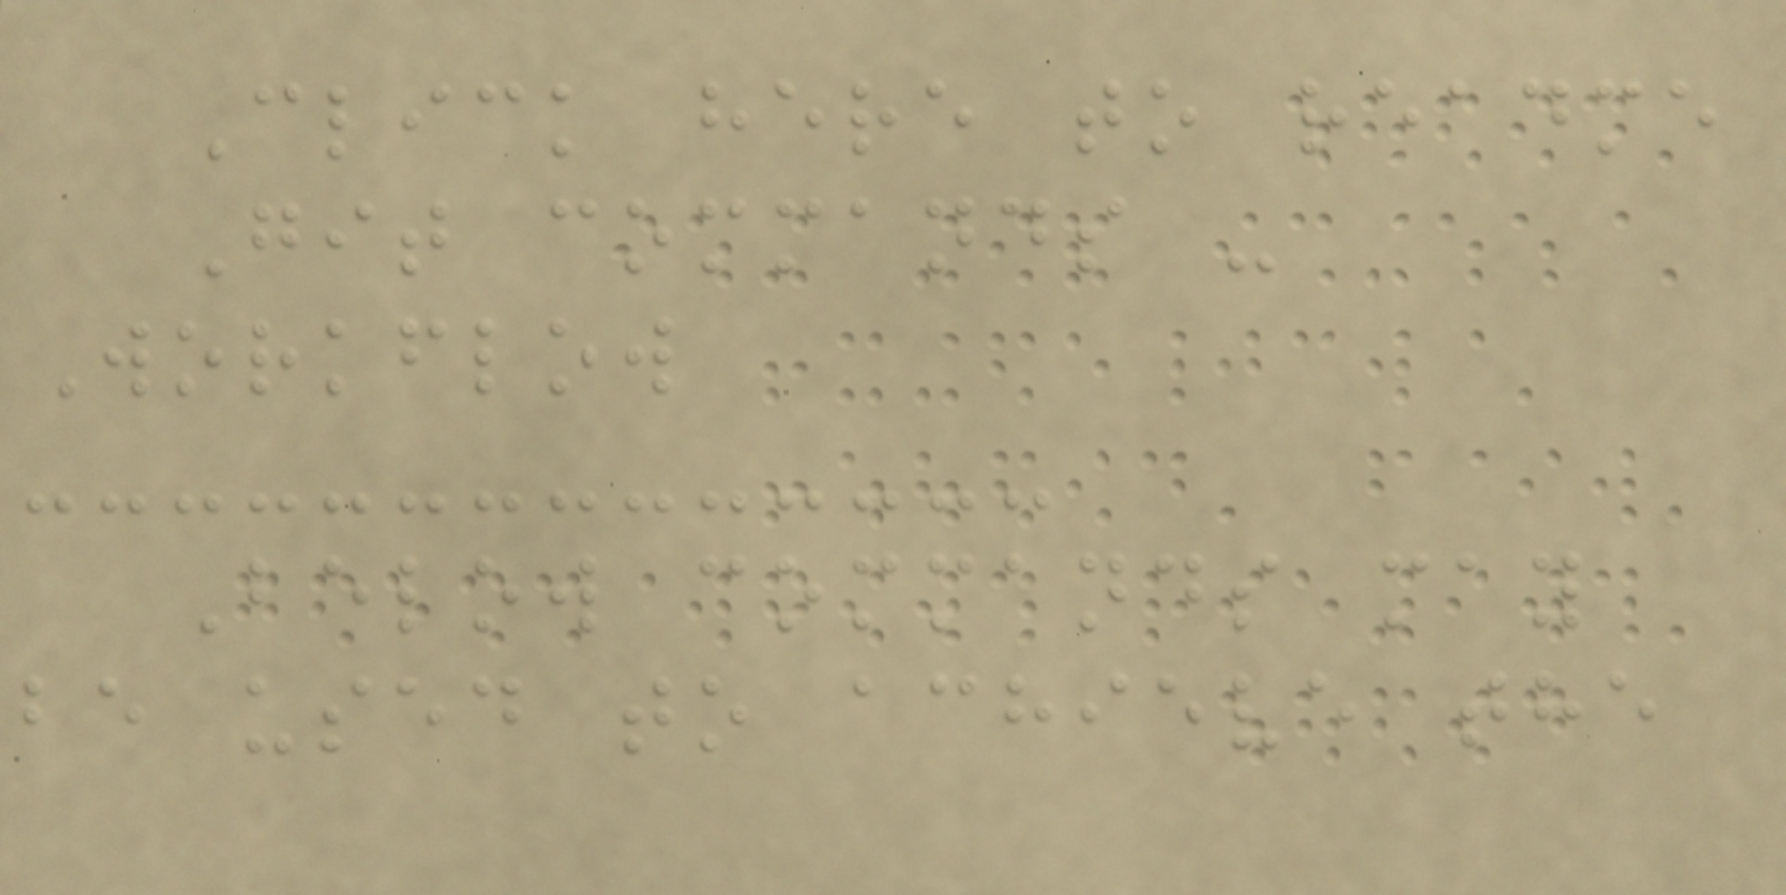Click here to readme
Git commands -
Workflow
Below commands may
be used to achieve the
